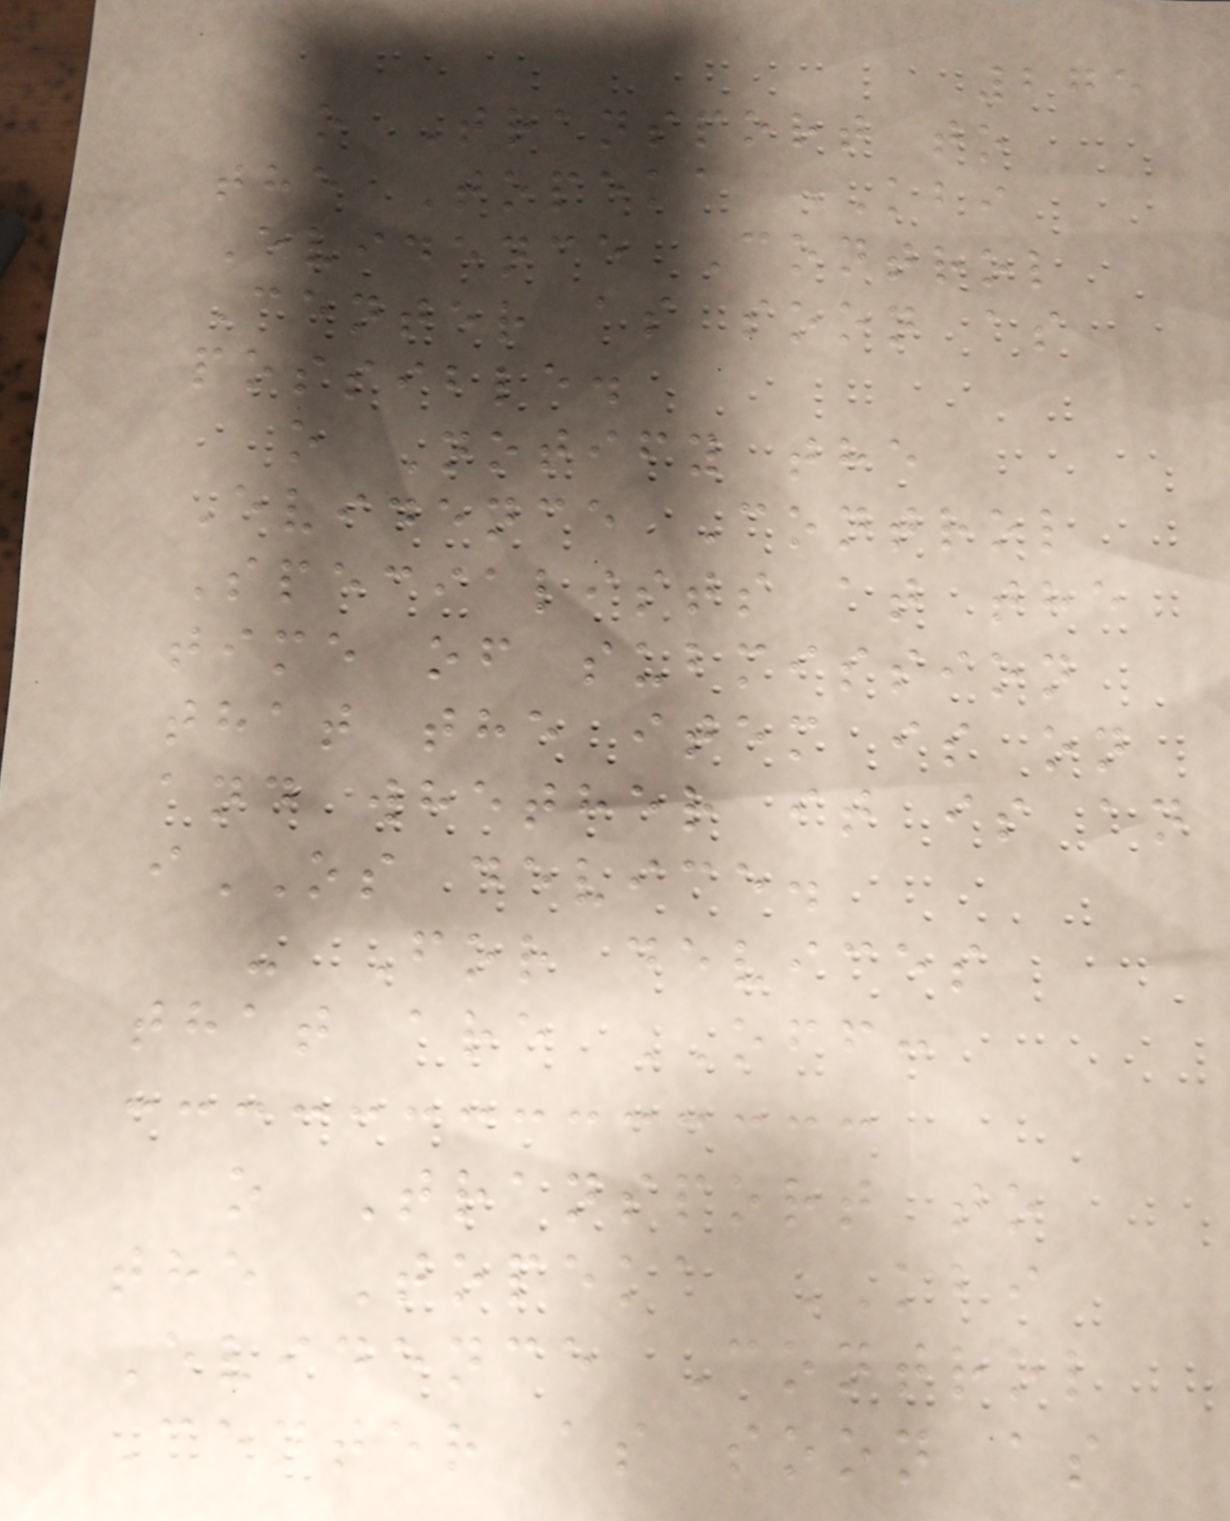275
o Transport to
the Topeka KBI
Evidence Control
Center as soon as
possible.
o Notify the
Evidence Control
Specialists at the
time of submission
that the item is on
and whether it is an
iOS device.
- For devices
that are OFF:
o Transport to
the Topeka KBI
Evidence Control
Center as soon as
